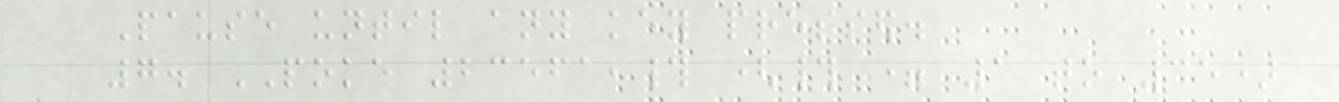Pause until any key pressed.
7. POKE 23561,# (# = 1 to 35)
